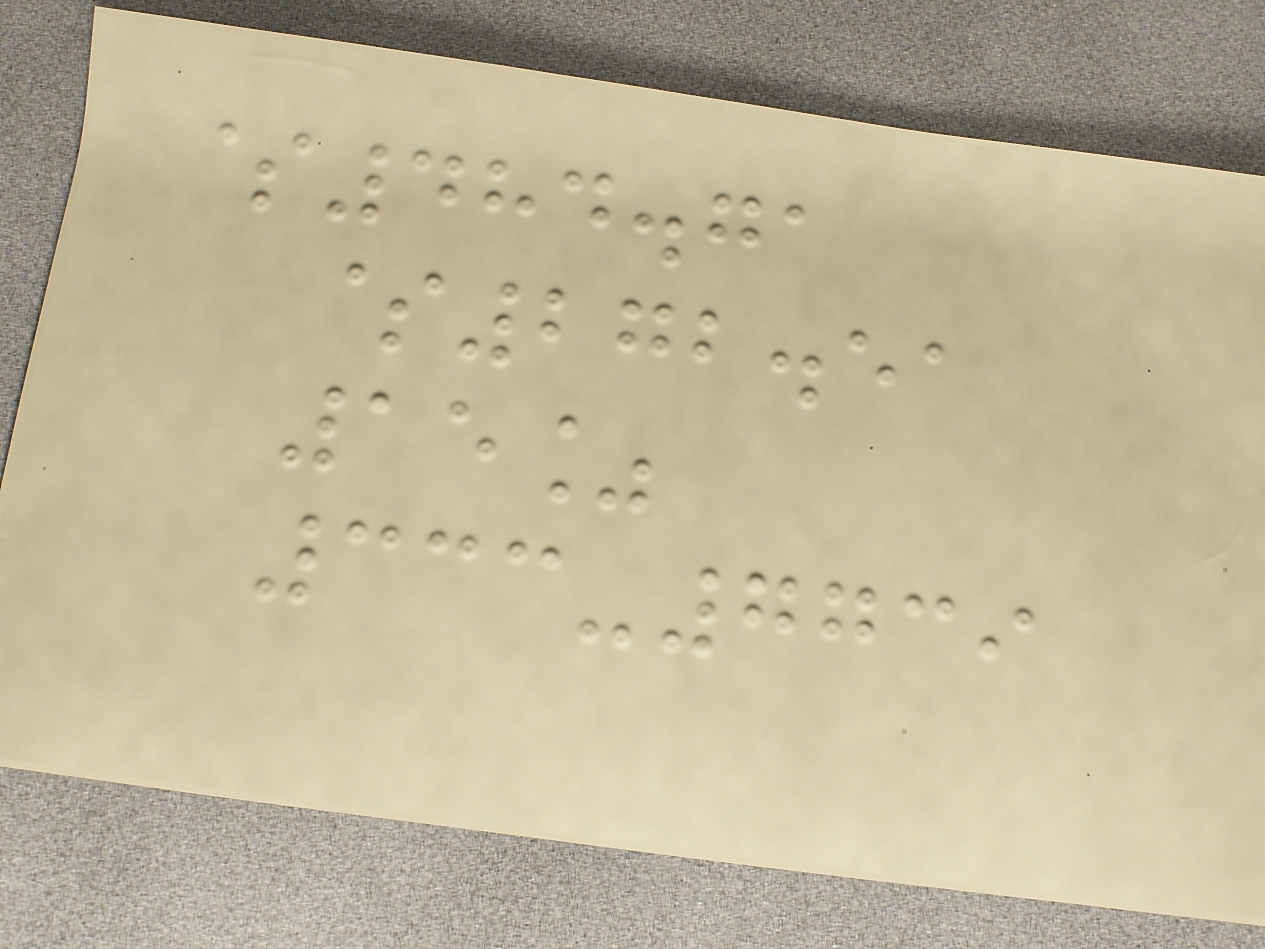$484.71
$272.51
15%
333-7739
